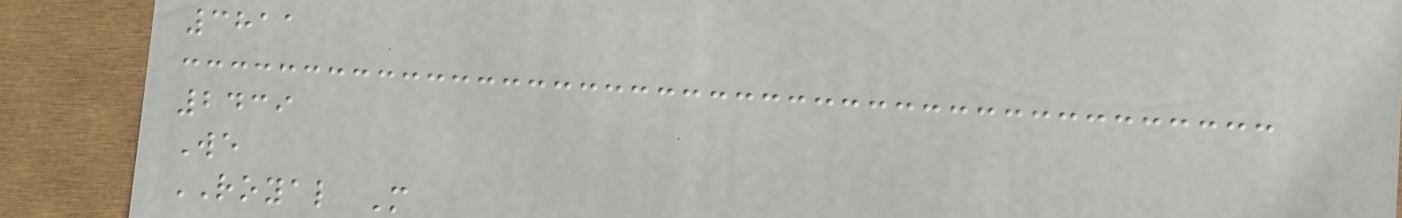3811
2439
We
ROYAL M
